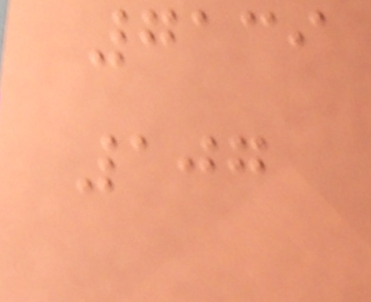7139
107
